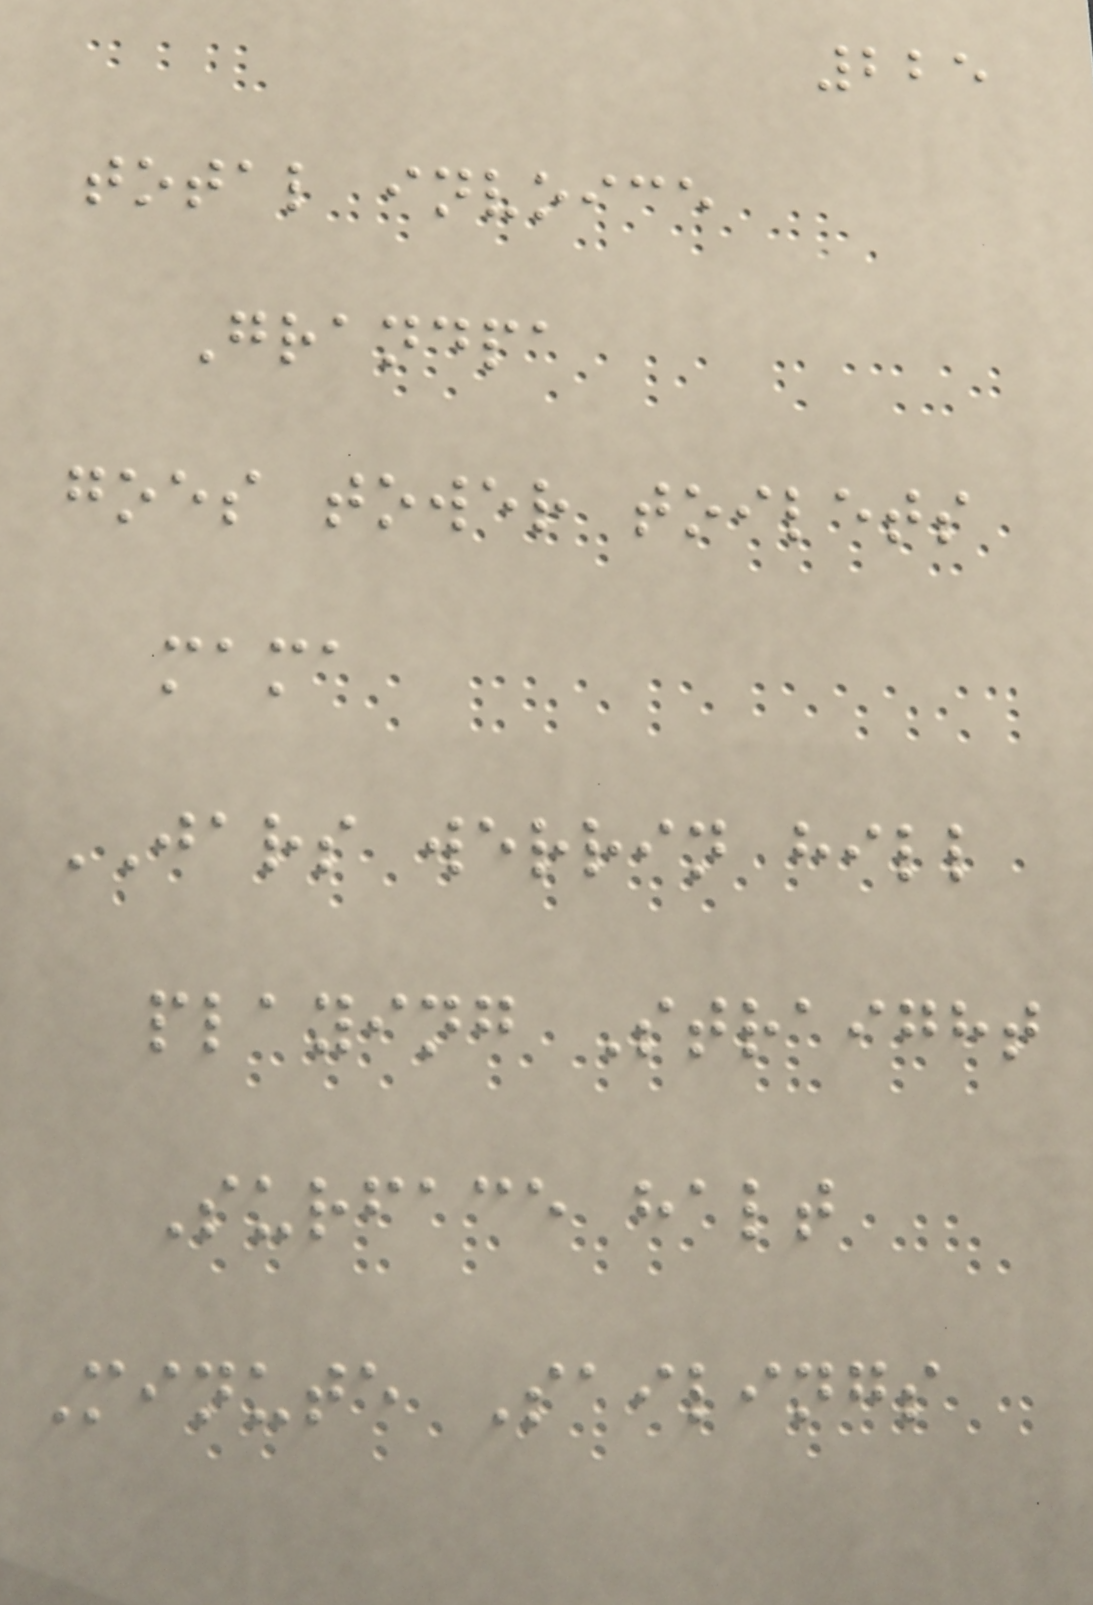225
total invoice
Grandpa
goes tower toilets
mama
JARS werrin hill
playing Straight
Surface halt
Minute Sailings
